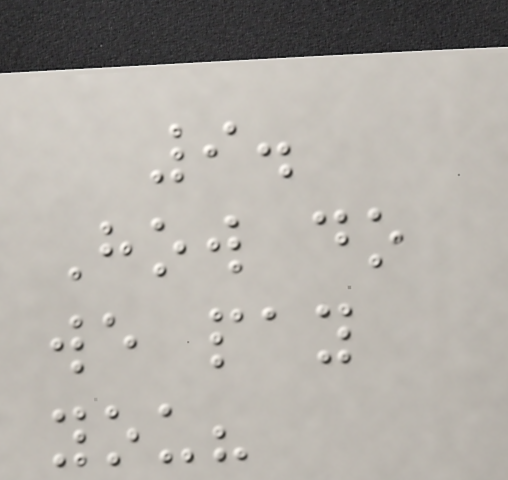9.
How do
we pay
you?
